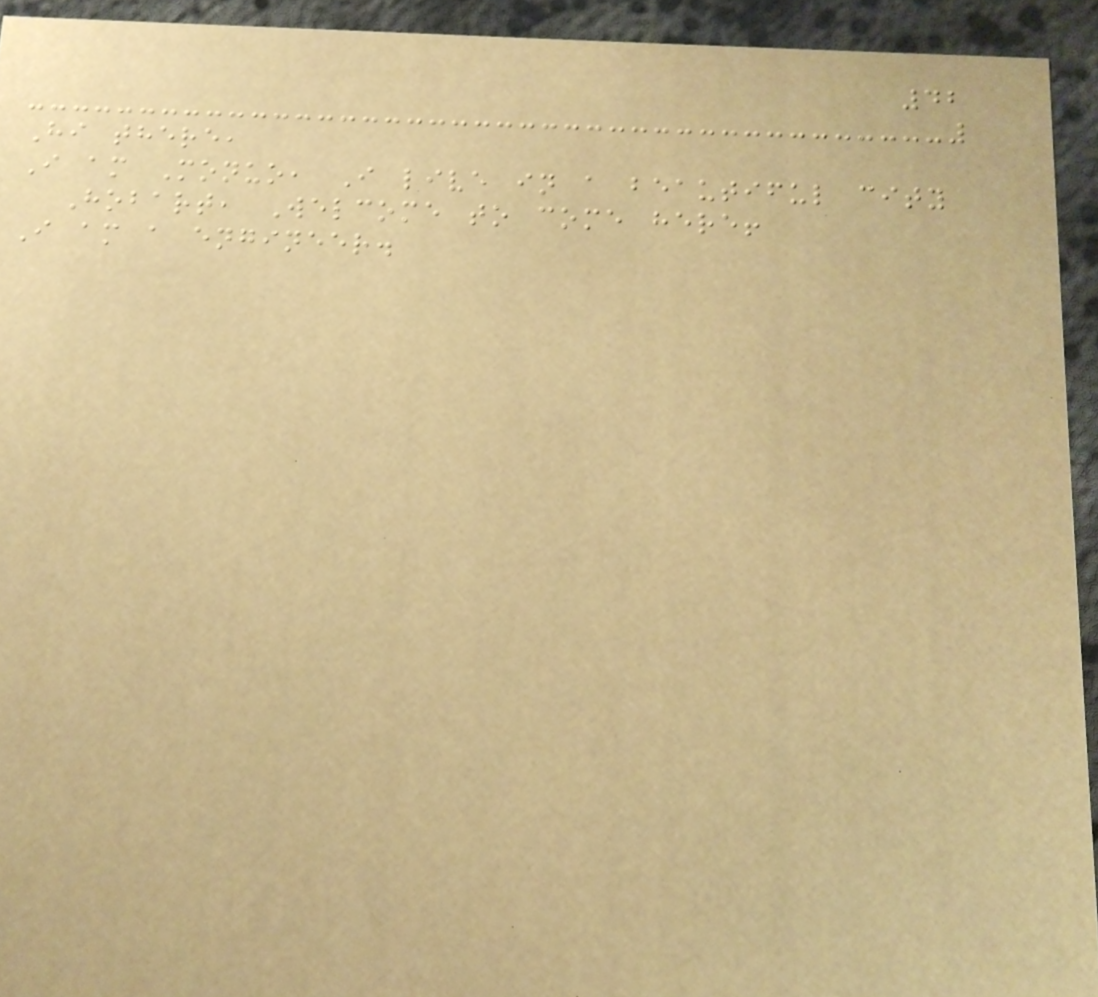42
Hi there,
I am Monuo, I live in a beautiful city
Hobart, Welcome to come here!
I am a engineer.
